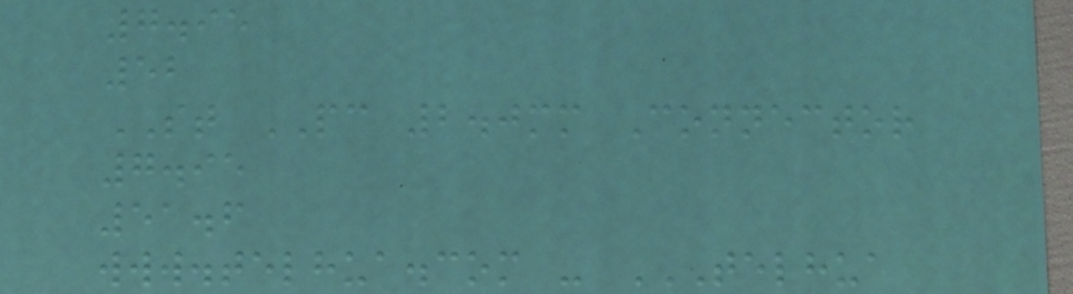7.95
52
ST PC 2.0mm Connector
7.95
51.6
www.telhua.com - TELHUA
